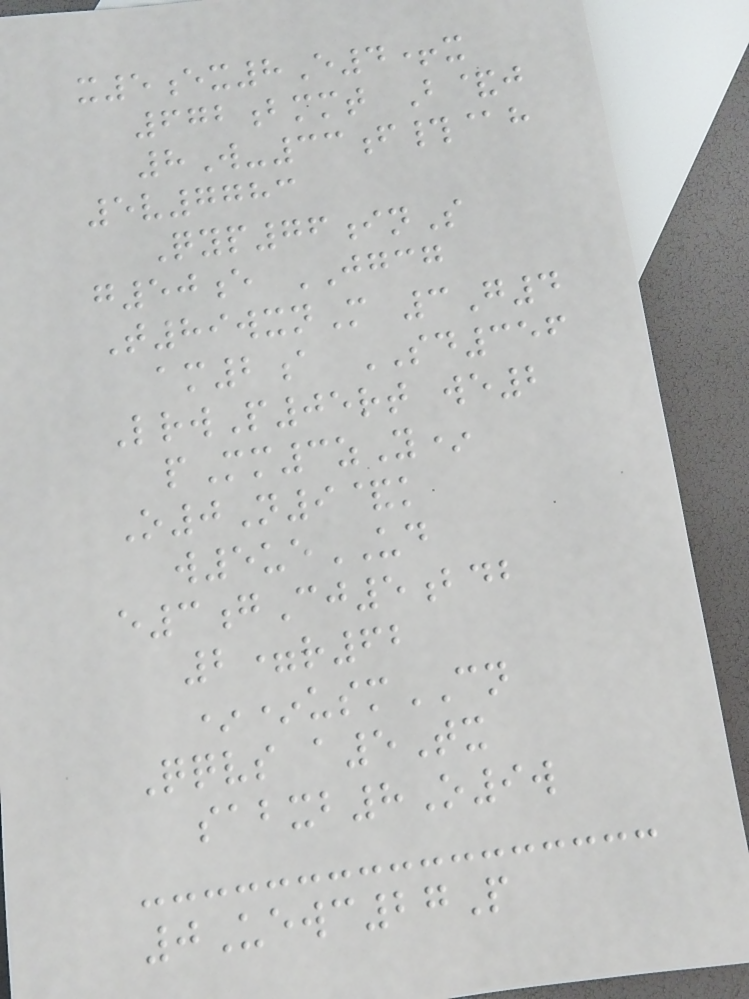x5ex8E4+x
672bmmt B&j
8W-33f#@h
5v7783
Qyp76inS
g50e JGCG
T89wxnM 3G4
am2a SD356
LrwP05rt we2
pMm3zY*
O0N9&k
w5ueUD
e3gCj5bdb
2=r62
**usmCN
Qqvs a5Tx
sabxb8O9w
0Uewc27P
